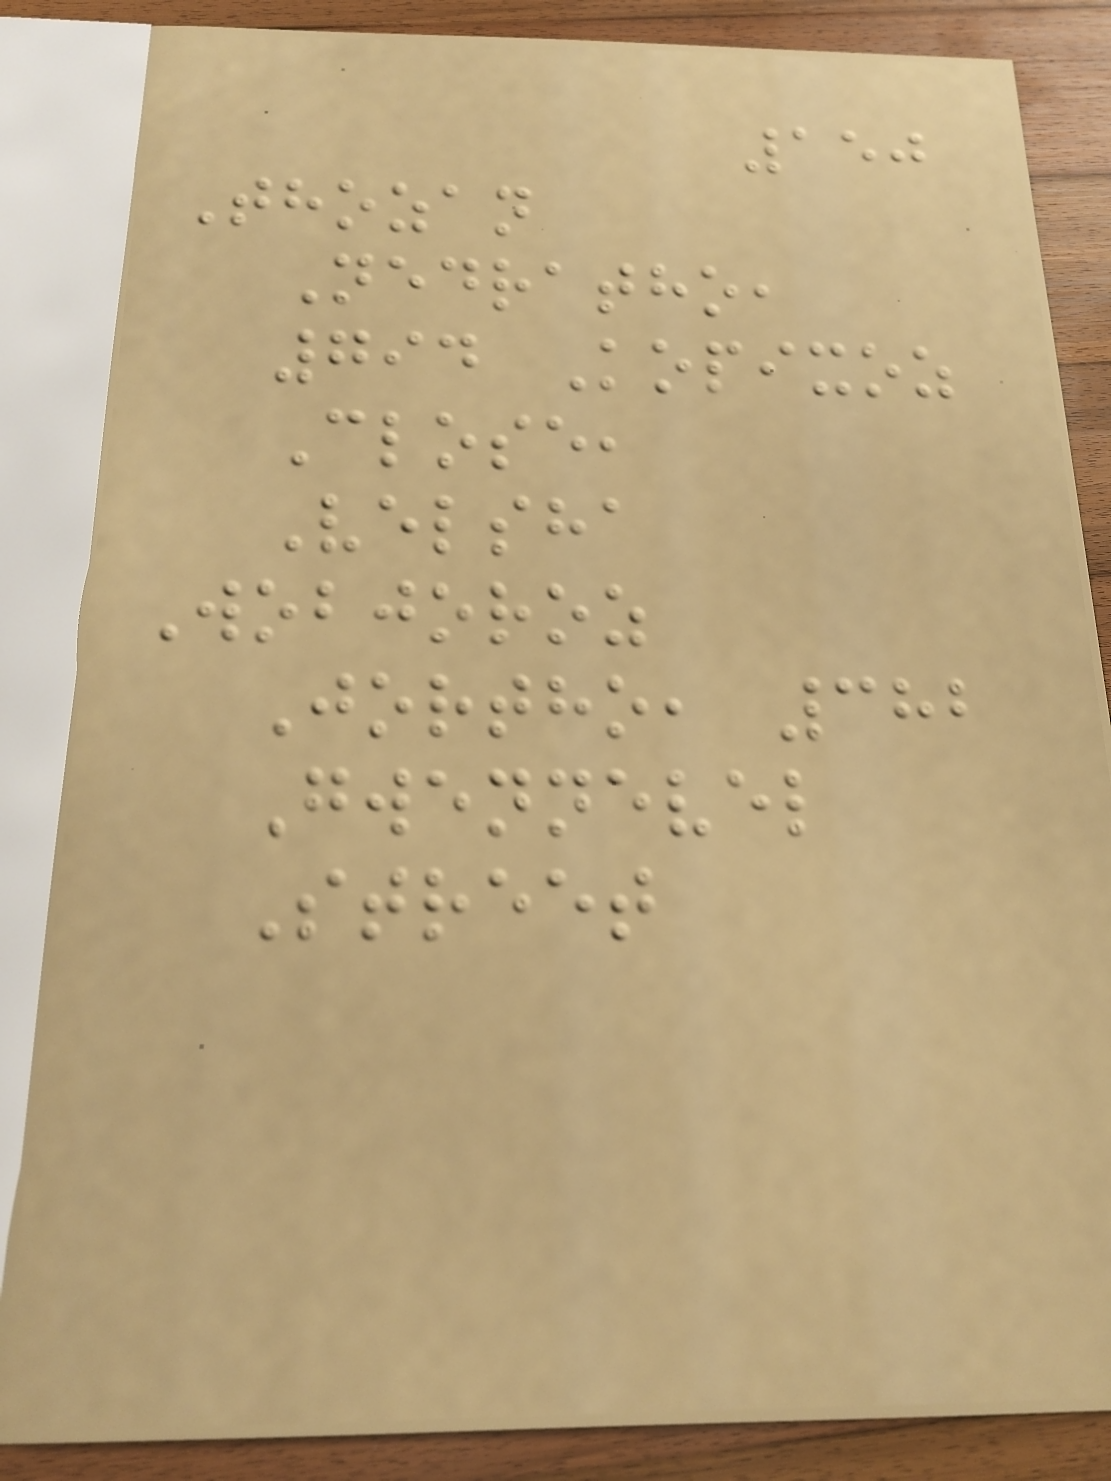150
Thozan
Nedratho,
794 Kopixoz
Close,
Velsha
Wobjoroz
Jortho, 382
Gwennevel
Street
